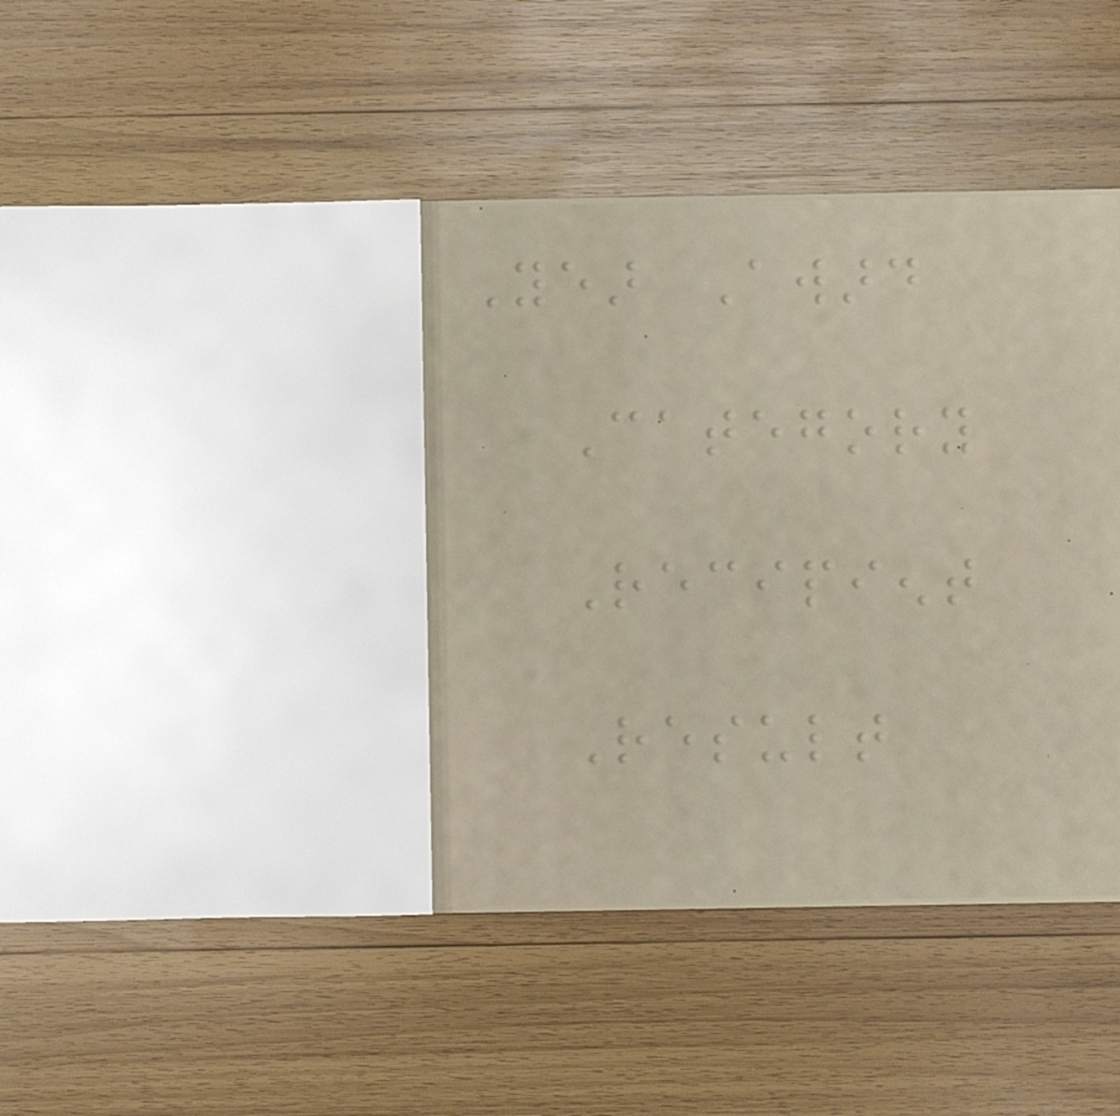Year Award
Category
Recipient
Result
